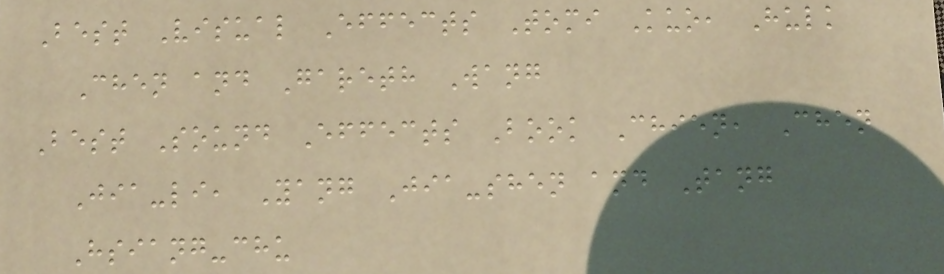Best Visual Effects Tomi Kuo, Hulk
Chen and Gareth Wang
Best Sound Effects Book Chien, Chen
Jia-li, Yang Jia-shen and Tang
Hsiang-chu
